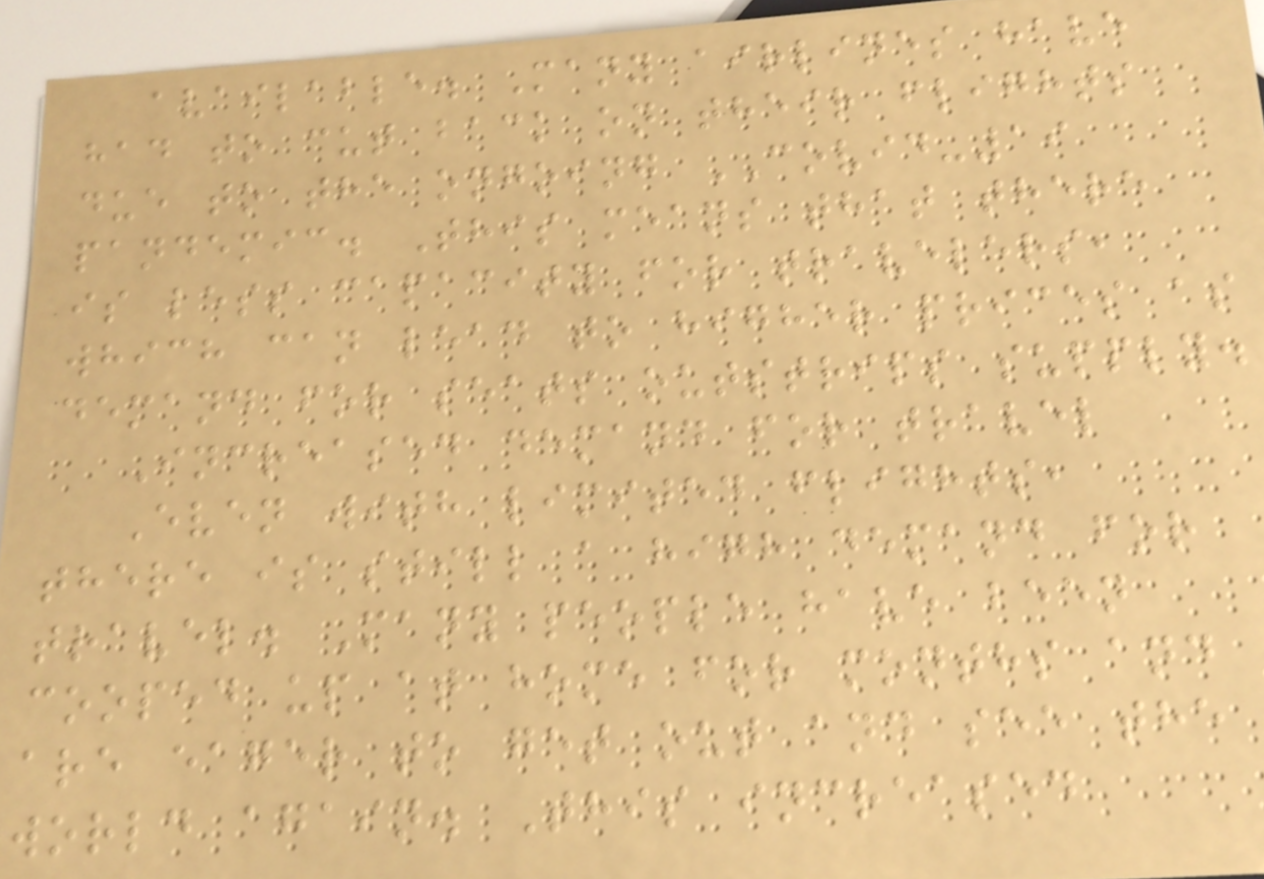available. Many airlines have
had to cut back on their flights
due to the ongoing COVID-19
pandemic. This means that there
is less capacity for travelers,
which can lead to higher prices as
demand for seats outstrips supply.
Increased demand for travel
Even with limited flights,
there is still a high demand for
travel. Many people have been
cooped up at home for months and
are eager to get out and see the
world again. This increased
